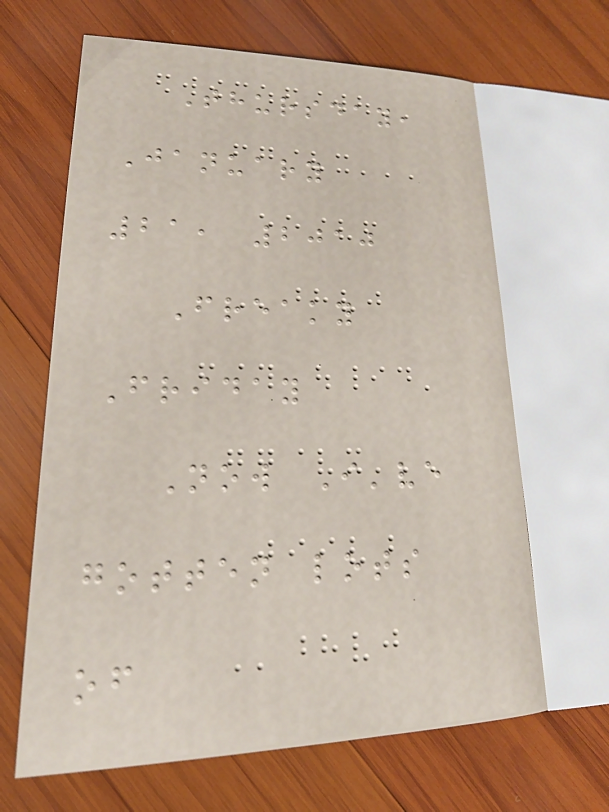Thursday,
January
21, 2010
Freaky
Friday
Now I've
gotten lots
of
